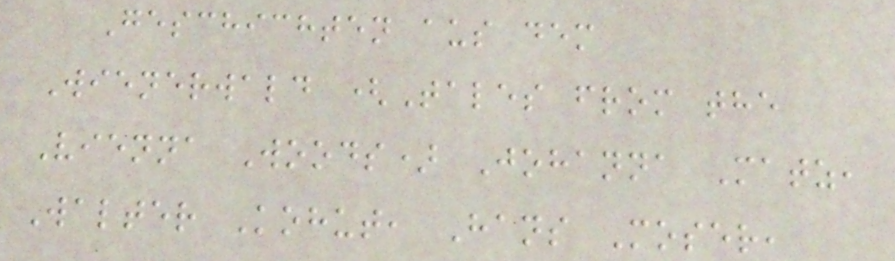Geschichten aus dem
Wienerwald (Tales from the
Vienna Woods) Johanna Matz,
Walter Kohut, Hans Moser,
